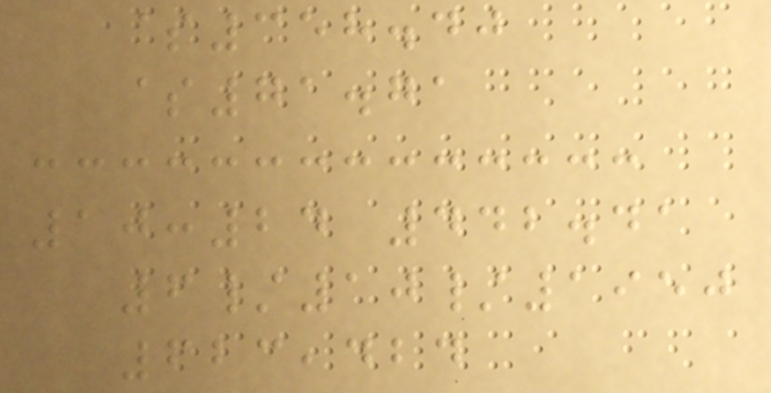$358.40
$71.71
10:24 442.41
6/10/1950
623,424
